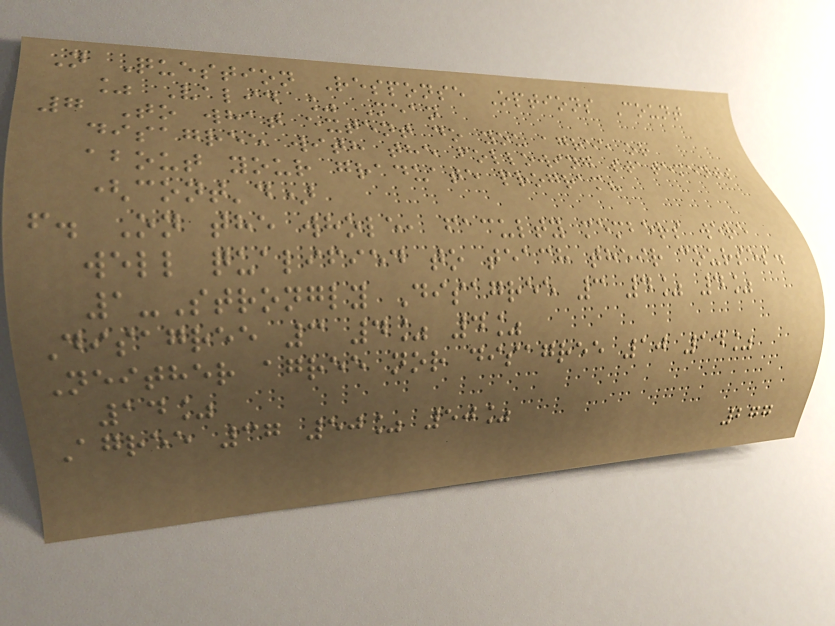N Question Response Options Count
% Valid % Mean
7 To what extent do you agree or
disagree with the following statements
about your graduate program?
(cont'd)
f. On the whole, faculty members were
well qualified to teach their courses.
1-Strongly Disagree 3 4% 4%
Disagree 3 4% 4%
Neither agree nor disagree 10 14%
14%
Agree 37 50% 50%
277
